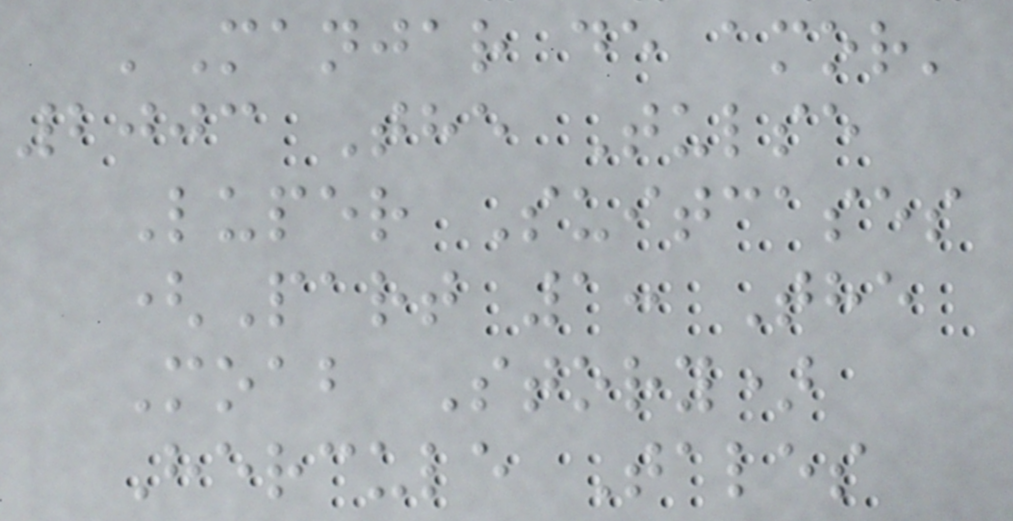'Manjar de amor'
2003 The Tulse
Luper Suitcases
(Part 1: The
Moab Story)
Hercule Tales
